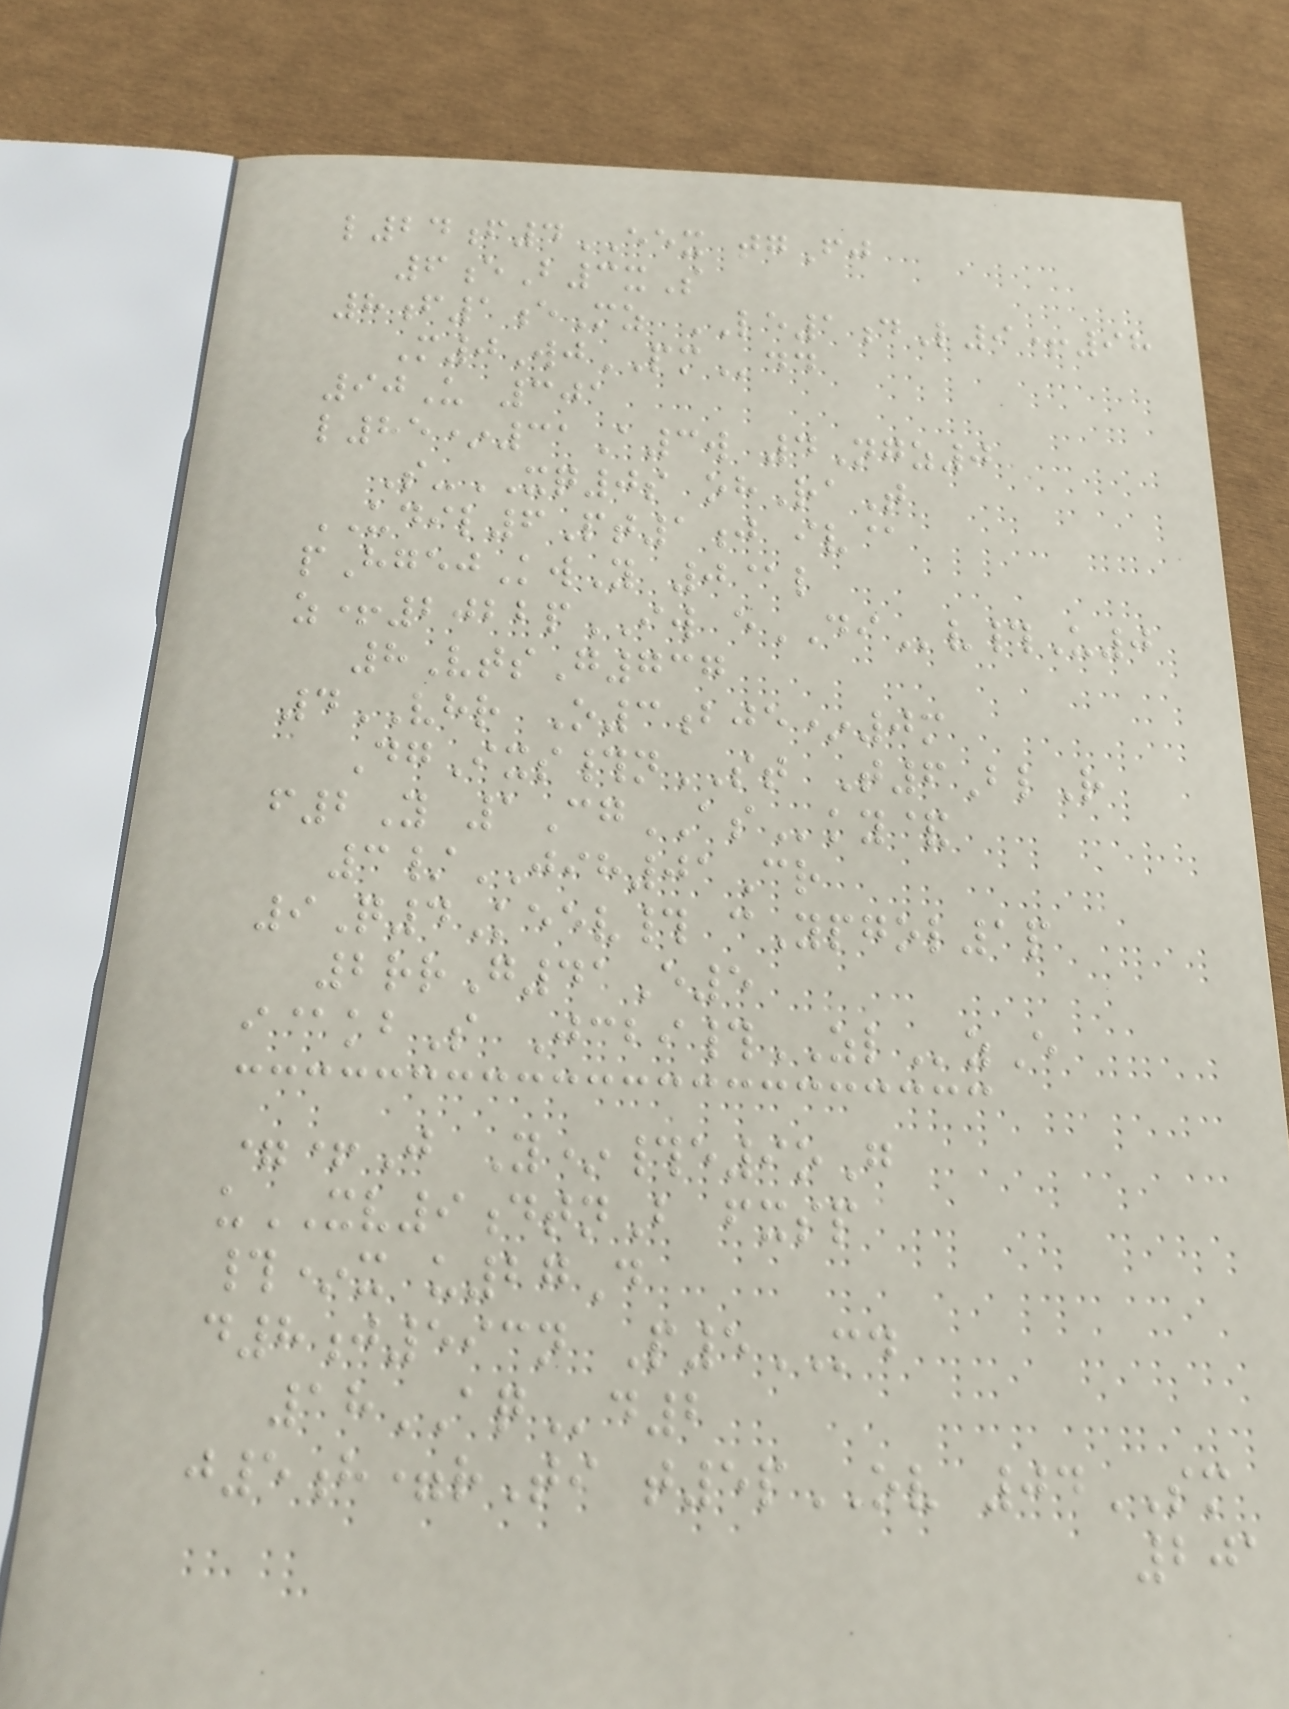l24f4EEX tgFj
6eB3xS
8f1eMz LE1dL9+98
M0WjPMdd
90U 301
l85*31A3w 4Ngz0
S-XQ0s ohRaT
UDIL6Pt1j iv@
pHgejKwY 0@l
z+2022pIW eDIv#U0
8VtsG737
4VHR O3bje*0m
DgIxs#nST T6BlR
f2Y 1CgASky&
3/JIH01Cr
9Q4Keev# cYpgol1p
2rrG41E5
i@kbS Jcbi#ZLzE
=+J Y*#e9oG
uXV9dtnB fxsp
#*x u27D
d8j593n P5MD
18AQd2
j5h=rTi t5pOV 04SM
201
